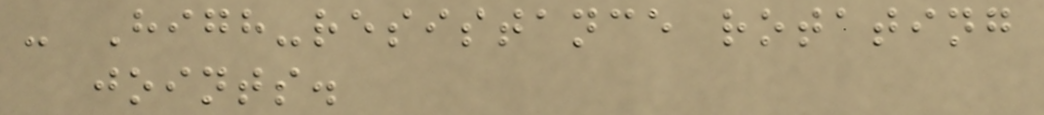- High-resistance rotating
joints.
